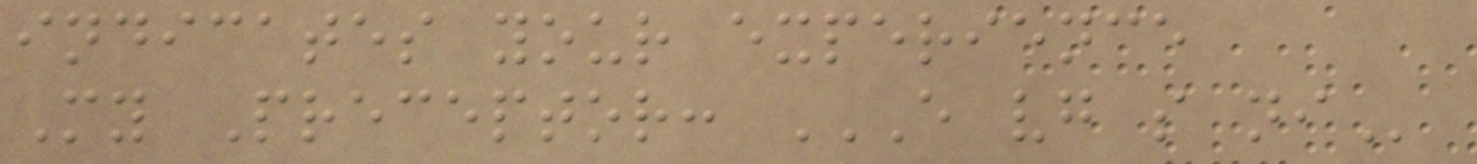indicates your experience
My Preceptor: E VG S NI
